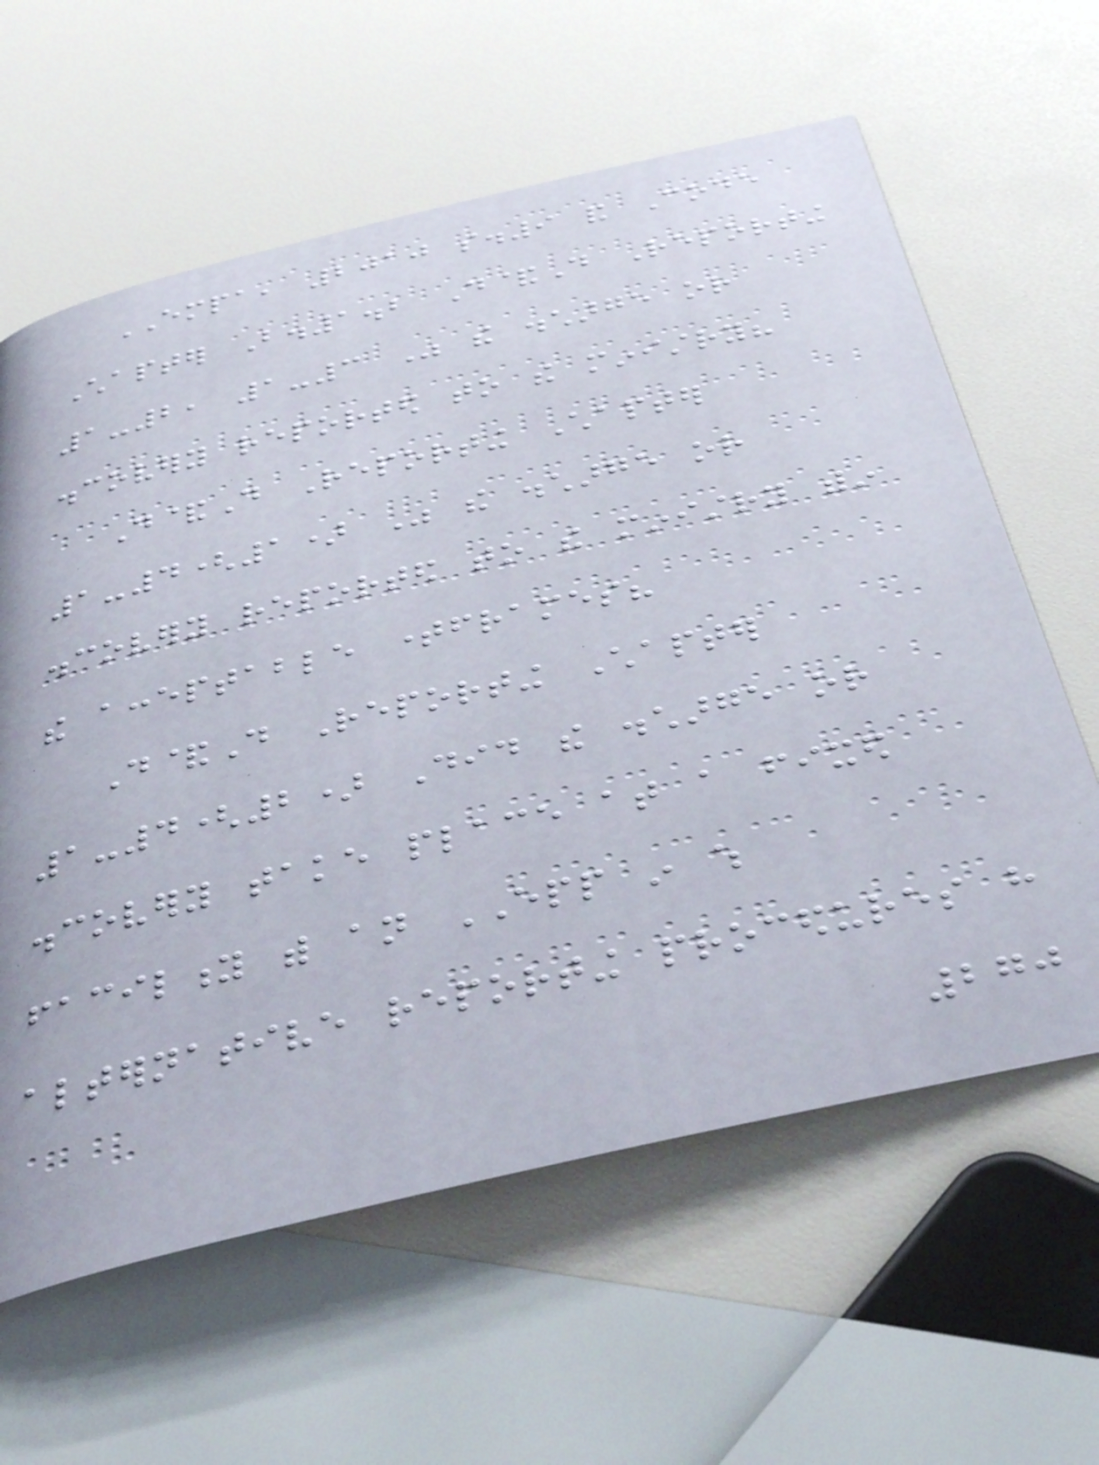EMPA, 2010 s.9 and Code
Chapter B.1.2 D&D Reporting
1-2, 1-3 Was the discharge or
discovery reported to the ministry?
D&D Reporting Chapter
1-4(1) Was the discharge or
discovery reported to the ministry within
the acceptable timeframes?
D&D Reporting Chapter
1-4(2) Did the discharge or
discovery take place at a fixed
facility with an EPP in which
alternative reporting procedures have
270
